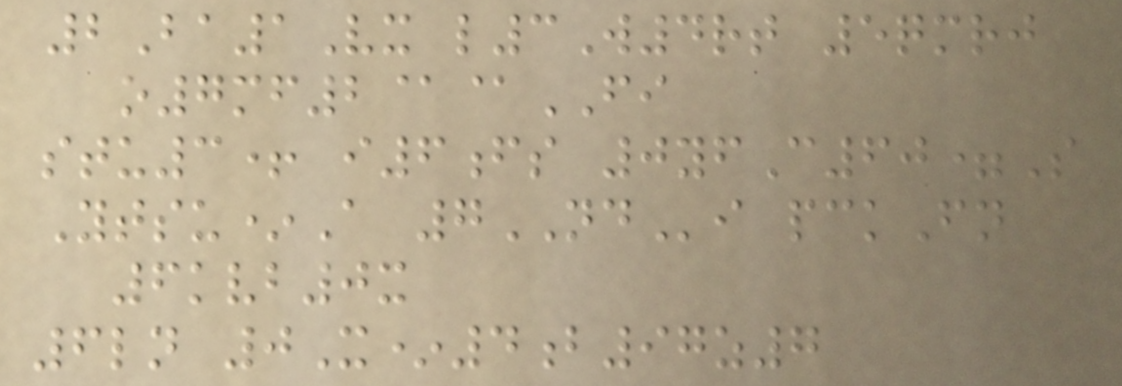2Ba1Vx l3W4rt 5qmrj
o7mf2@@FI
stu3+ i6fs 0yfC60=S
Ytsu*A 7NDi pckFn
6kvb0x
6ln 0X*4b97z7
